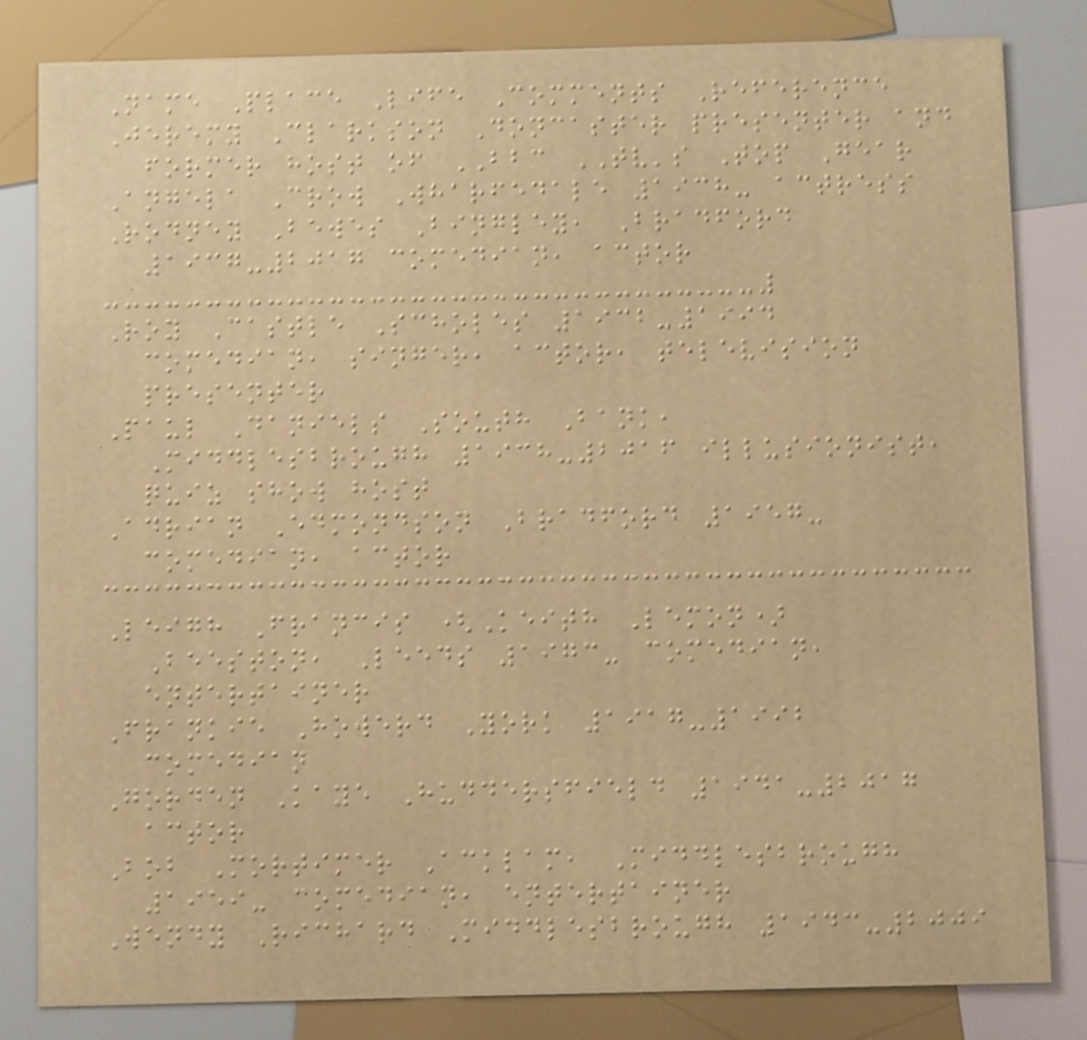Name Place Life Comments Reference
Jeremy Clarkson Doncaster presenter and
former host of BBC TV's Top Gear
Angela Crow Wharfedale 1938- actress
Rodney Bewes Bingley, Bradford
1937-2017 comedian, actor
Roy Castle Scholes 1932-1994
comedian, singer, actor, television
presenter
Paul Daniels South Bank,
Middlesbrough 1938-2016 illusionist,
quiz show host
Adrian Edmondson Bradford 1957-
comedian, actor
Leigh Francis (Keith Lemon)
Beeston, Leeds 1973- comedian,
entertainer
Frankie Howerd York 1917-1992
comedian
Gorden Kaye Huddersfield 1941-2017
actor
Bob Mortimer Acklam, Middlesbrough
1959- comedian, entertainer
Wendy Richard Middlesbrough 1943-2009
